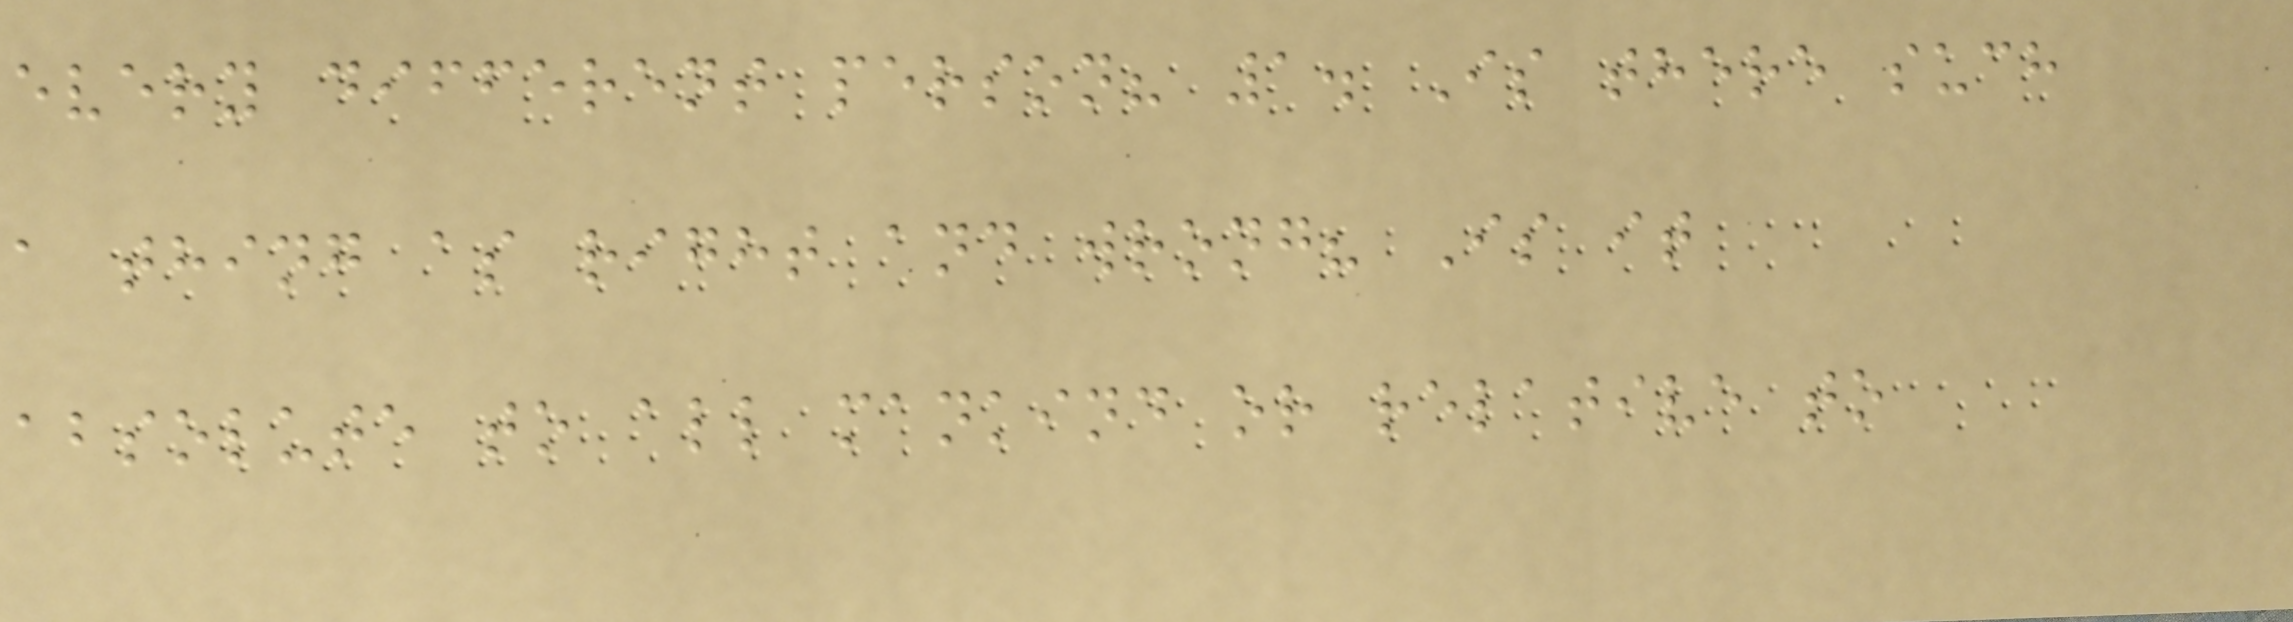every different person? 1. Is there such
a thing as right and wrong? Is it
absolute to all mankind or relative to
